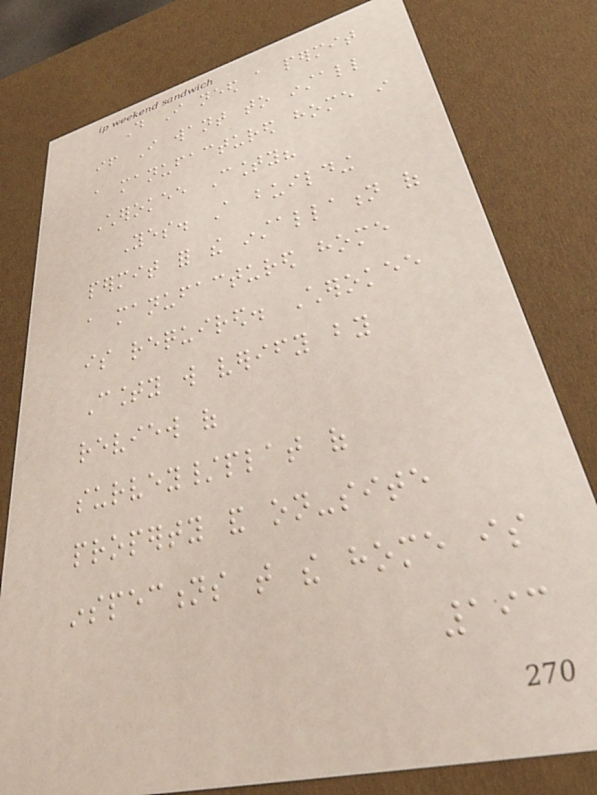Do I need a permit
if I want to install
a manufactured home in
Cherokee County?
Yes. A building
permit for the installation of
a manufactured home
is required. Cherokee
County will verify by
review of
survey/plat of
property and on-site
inspections that the home is
193
